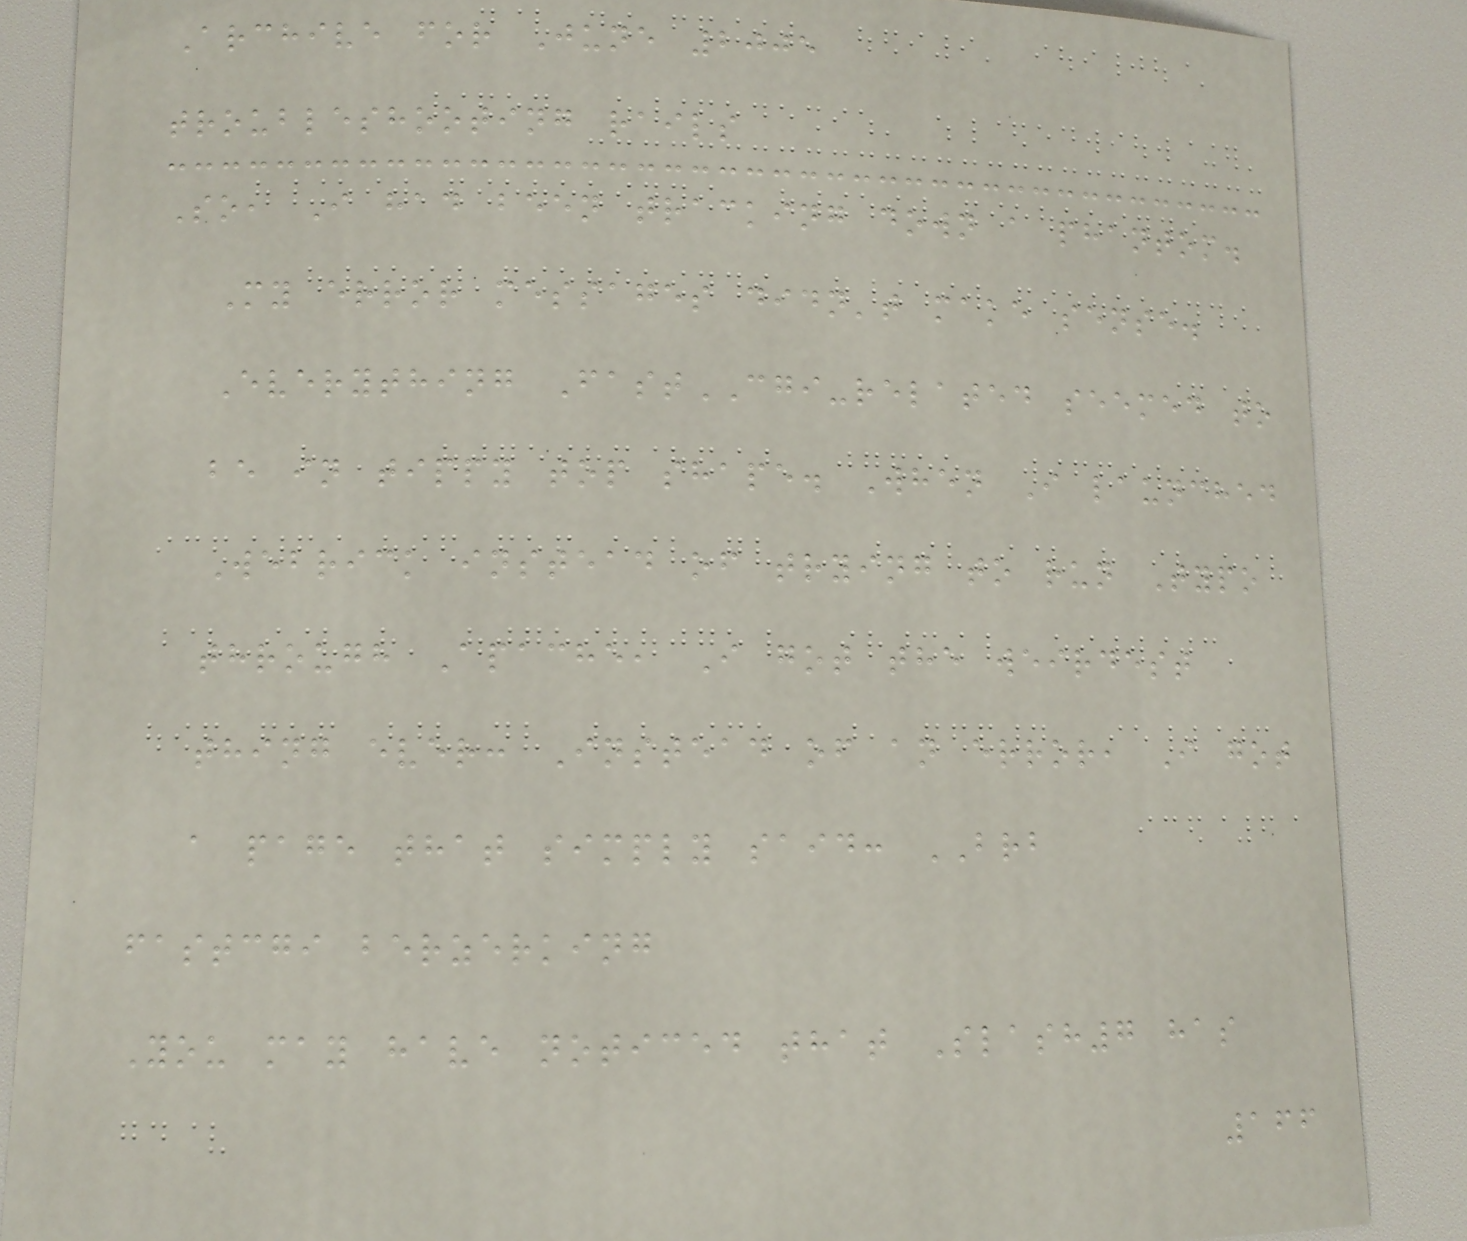Archive for June 2005
troubleshooting rails
So, I had been tracking down a phantom.
My error messages didn't make sense.
Everything FastCGI-related seemed to
be in tippy top shape. When I launched
Webrick instead of trying to run Typo
through Apache, I got the weirdest
thing ever: Instead of an error, I got
a page that simply said: BRB
fastcgi berzerking
You may have noticed that Slash7 has
166
